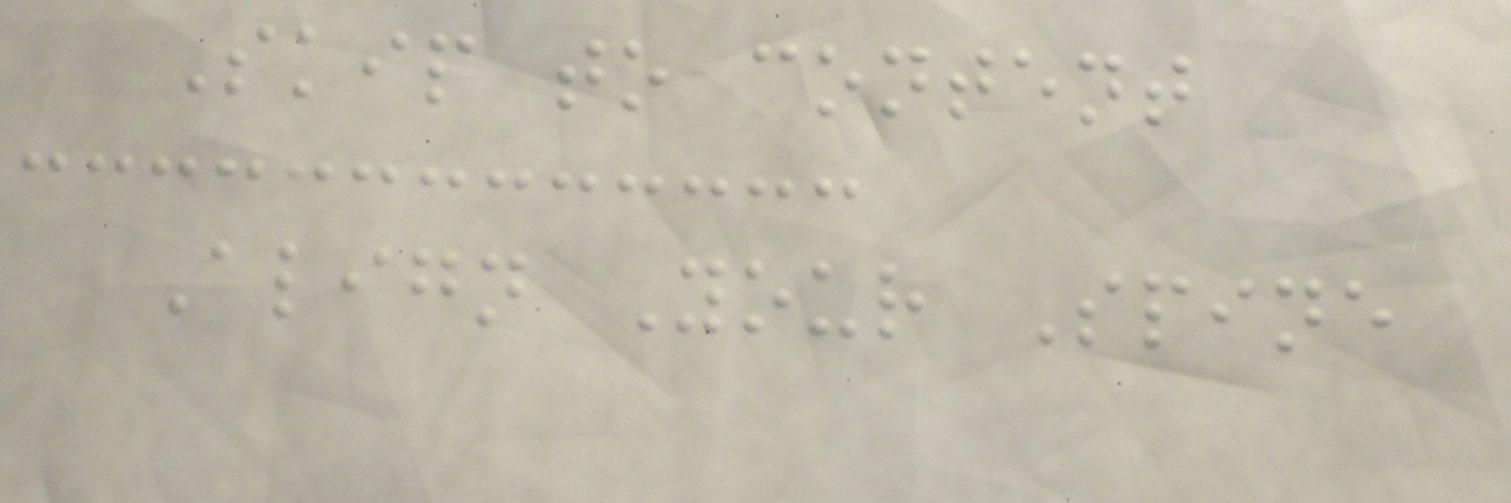Skip to content
Align Your Spine
